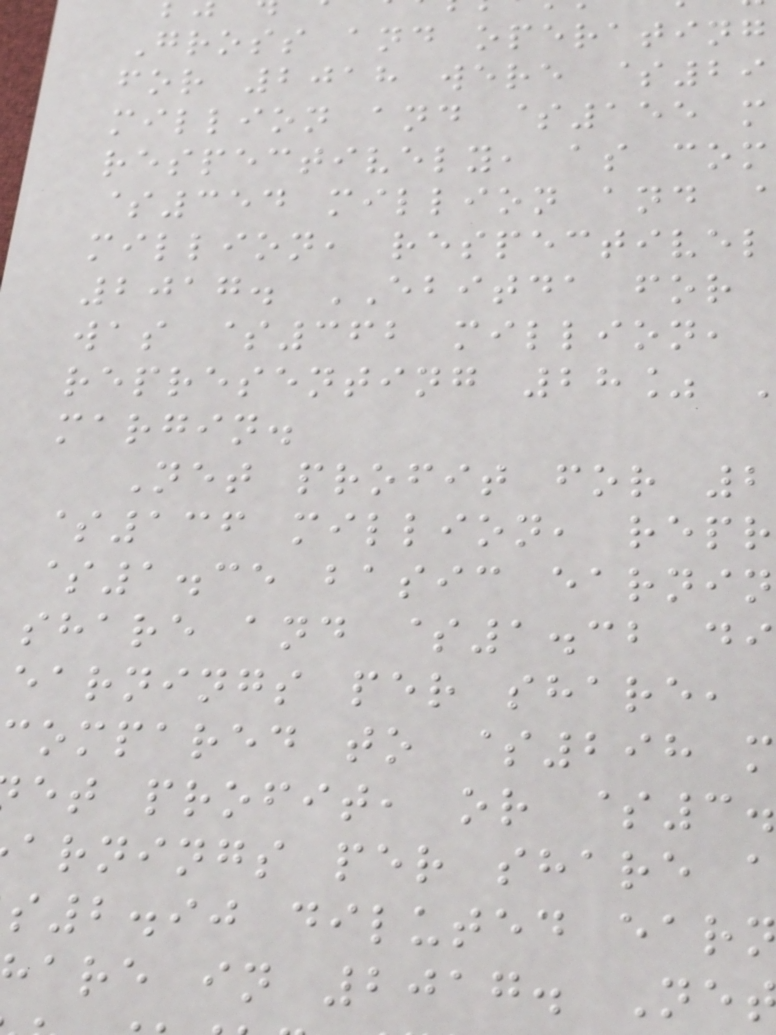Gross and operating
for 2018 were $29
million and $155 m
respectively, as com
$354 million and
million, respectivel
2017. EBITDA for
was $362 million,
representing 28%
margin.
Net profit for 2
$136 million, repr
$1.35 basic earnin
share and $1.32 di
earnings per share,
compared to $298 m
et profit, or $3.
arnings per share a
2.90 diluted ear
are in 2017. Ne
